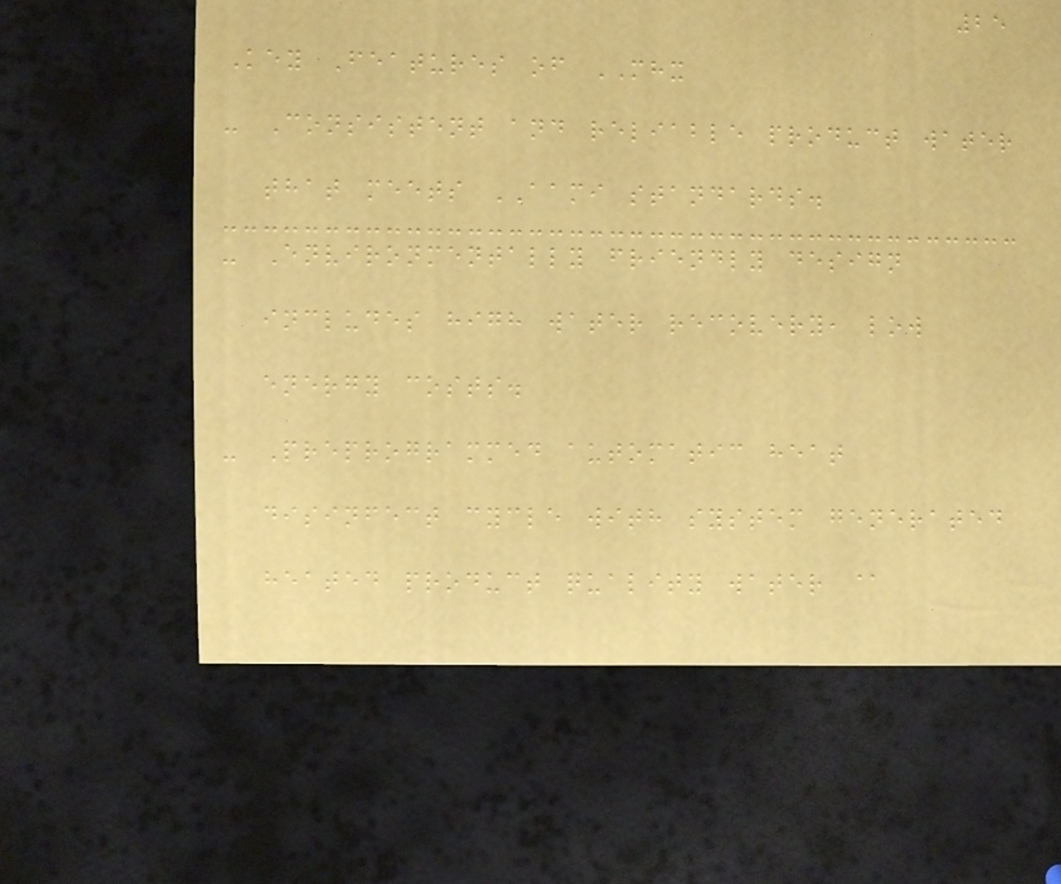25
Key Features of MHX
- Consistent and reliable product water
that meets AAMI standards.
- Environmentally friendly design
includes high water recovery, low
energy costs.
- Preprogrammed automatic heat
disinfect cycle with system generated
heated product quality water @
